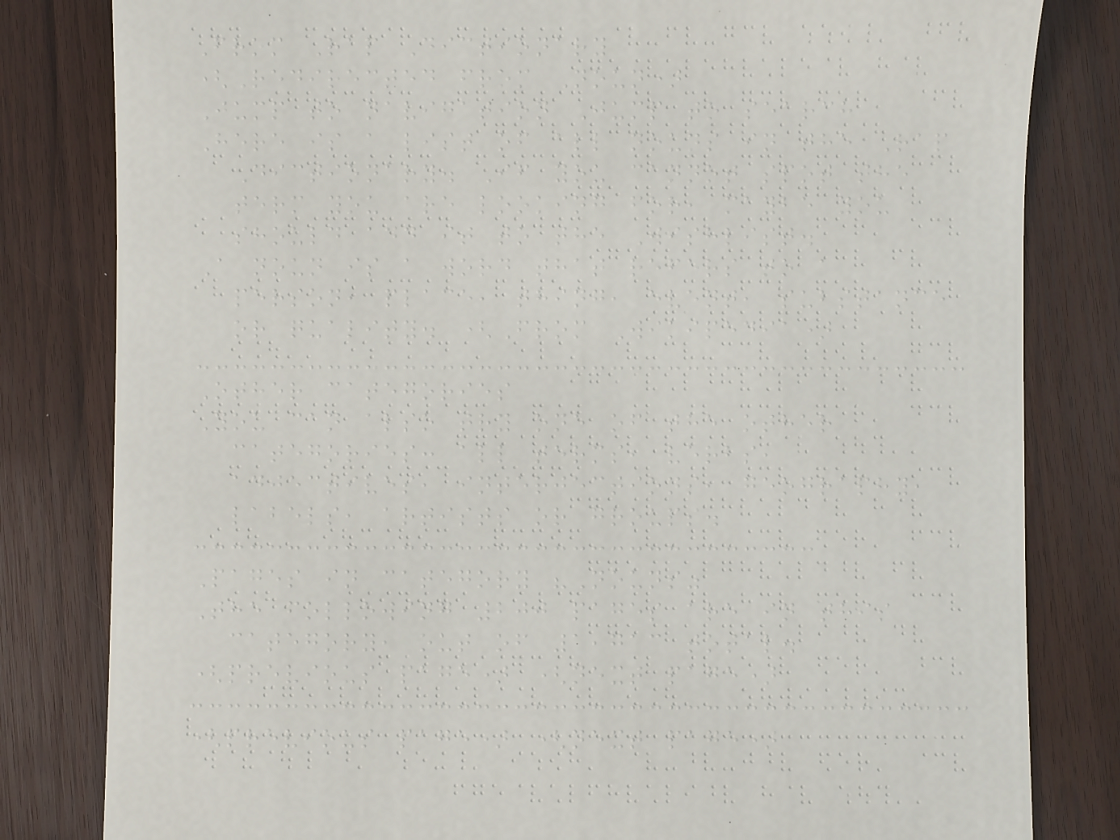From Rap Dictionary
(Redirected from Noun)
Jump to navigation Jump to search
Here is a list of all nouns in the Rap
Dictionary. If you cannot spot the
term you are looking for, maybe you
should add it to the Wishlist.
A noun is a word that refers to a
person, place, thing, event, substance
or quality. (From Wikipedia)
Other categories
You can also try one of the other
categories: all terms, verbs,
adjectives, interjections, geography,
labels, artists or groups.
Pages in category "Nouns"
The following 200 pages are in this
category, out of 1,713 total.
(previous page) (next page)
(previous page) (next page)
